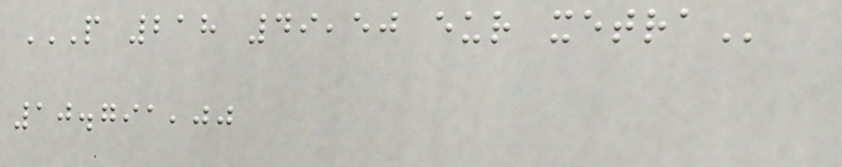P 218 49,50 EUR XETRA
10.791,00
